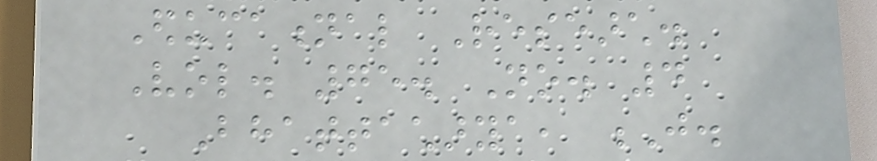Educational Research.
Vol. 75. No. 4
Bhattacharya, J.
